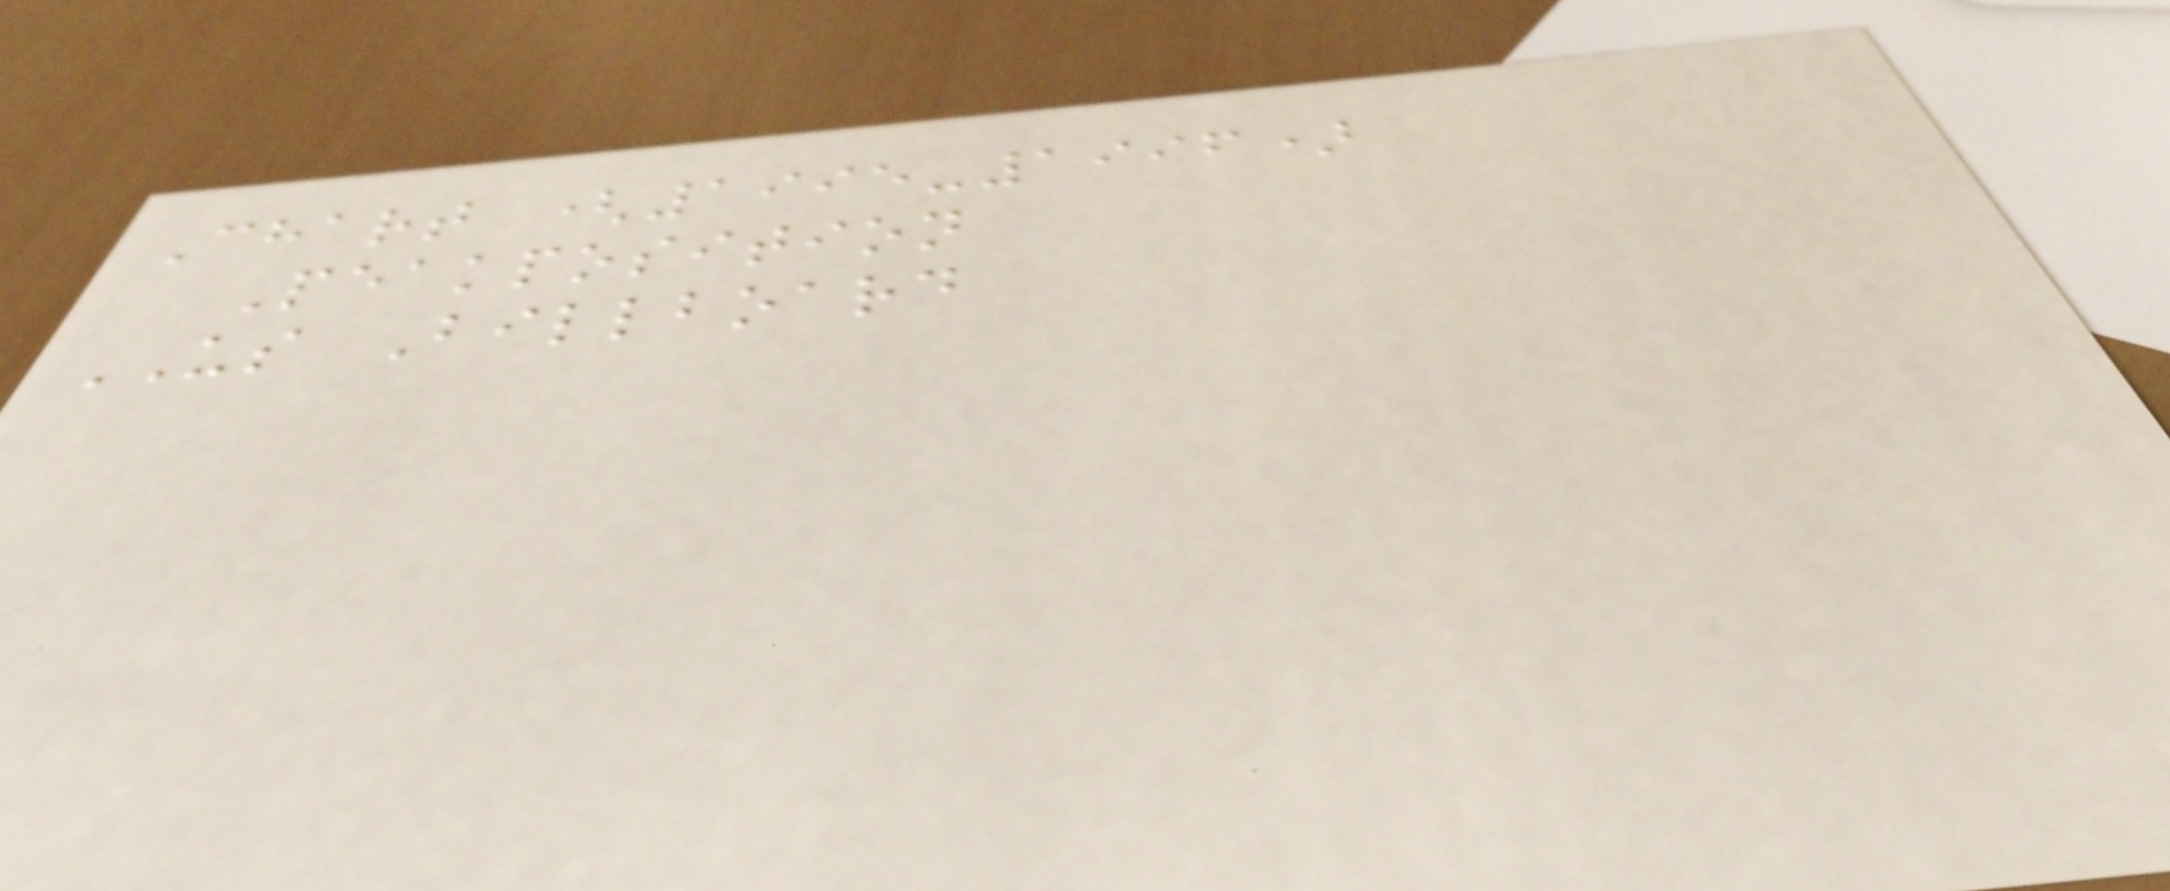Chart (1995-1996)
Peakposition
US Billboard
